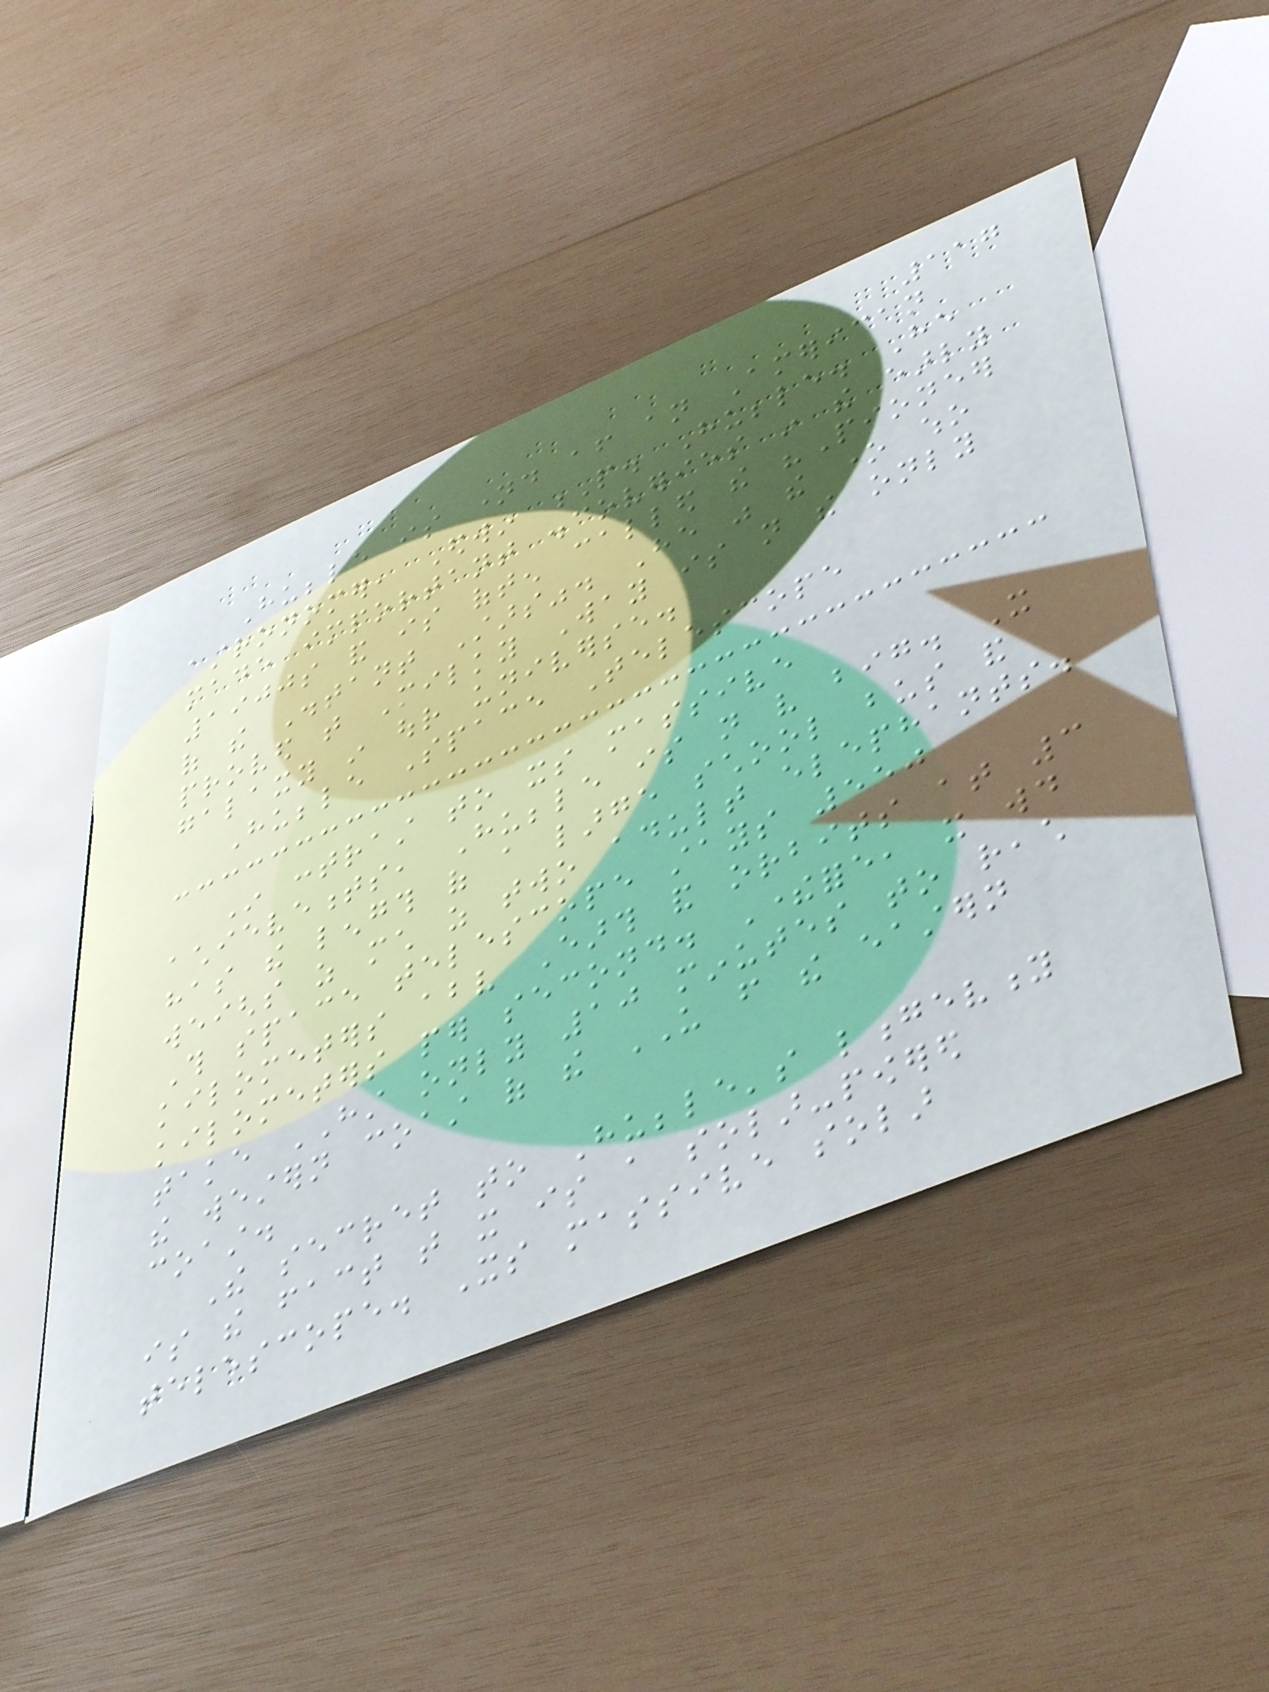117
Hubble is named after an American
astronomer, Edwin P. Hubble. He
made important discoveries in the early
1900s and is often called the "Pioneer
of the Distant Stars". He was the one who
proved that Milky Way is not the only
galaxy in our universe.
Hubble Space Telescope
In contrast to its massive
achievements, Hubble is not very big. It
has the length of a large school bus and
weighs as much as two adult elephants.
This space telescope stays 550
kilometers above Earth and orbits at 3
kilometers per second. Therefore, it would
take HST only 10 minutes to reach
the western coast of the US from the eastern
coast.
The secret to Hubble's longevity
is the fact that it is a solar-powered
telescope. Its massive solar
